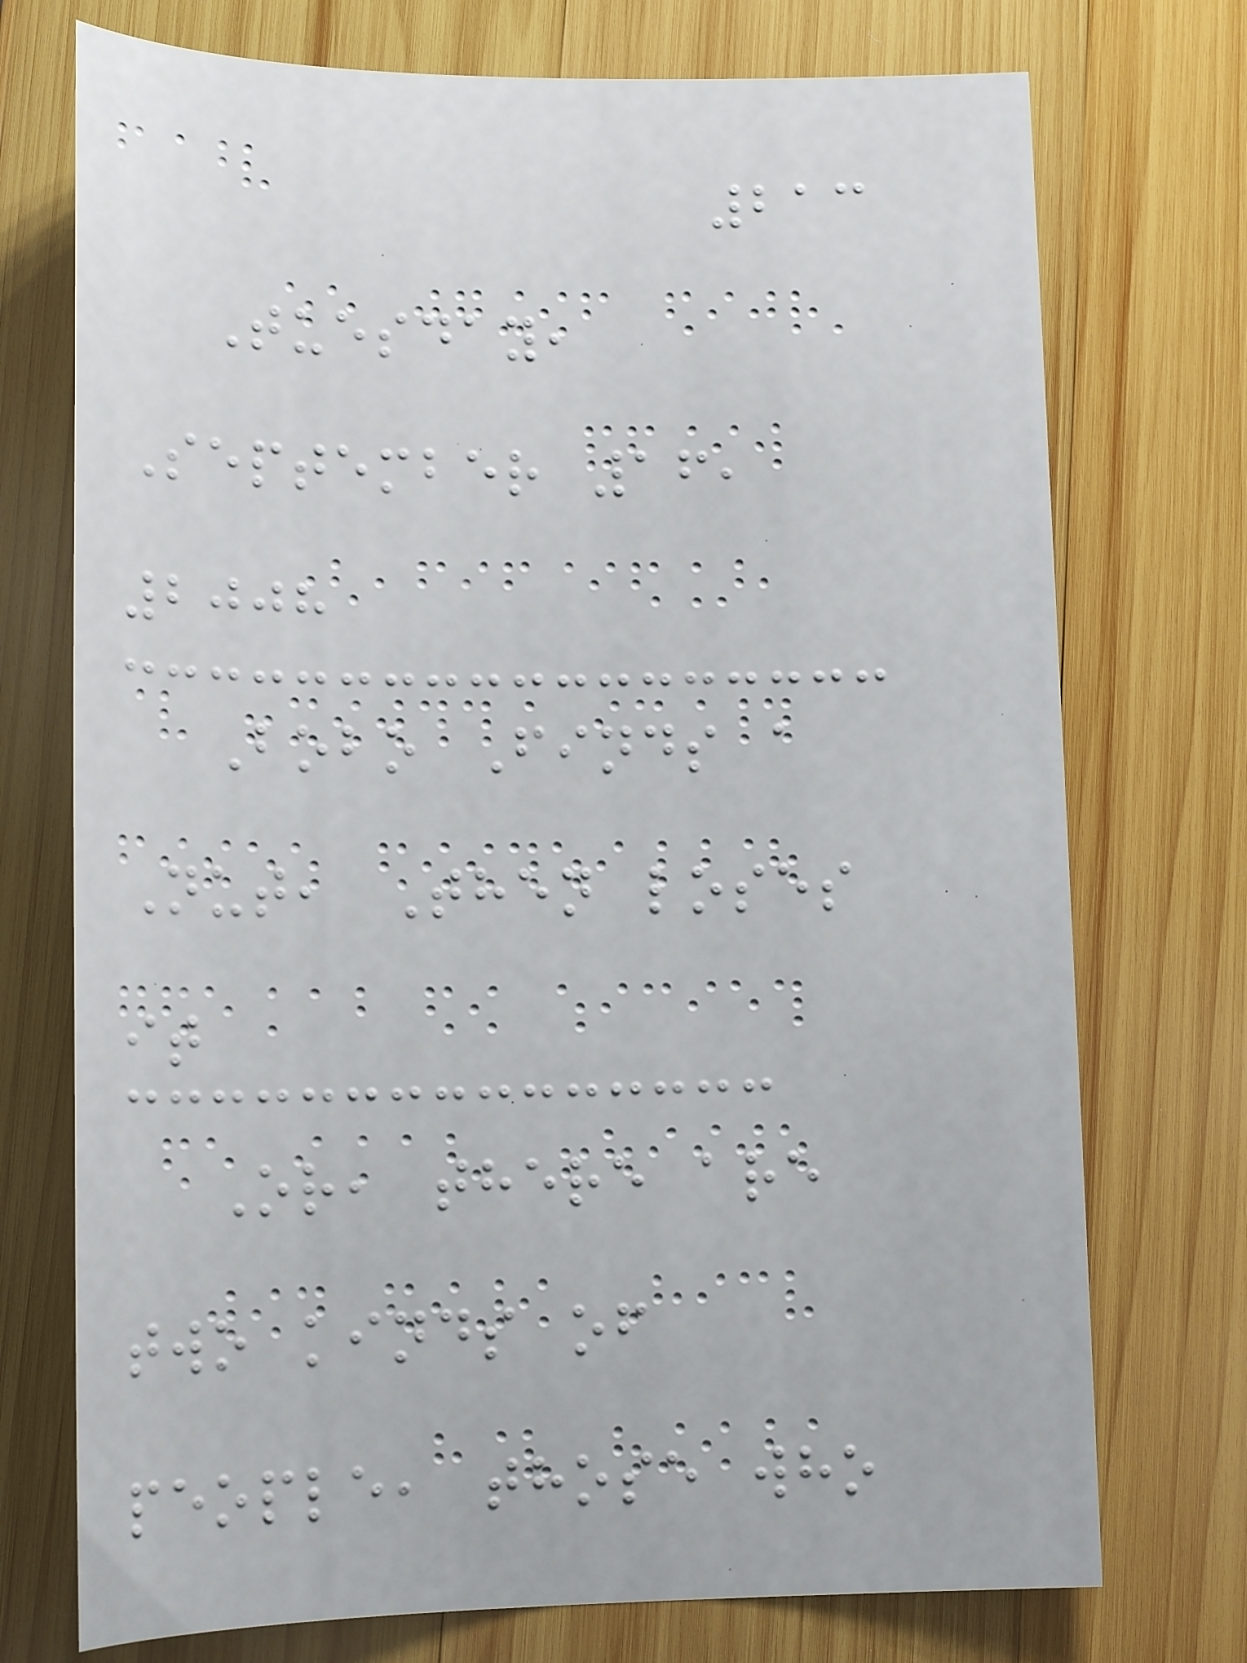213
Tuesday,
September 16,
2008
Bobo Finds a
Nut, Then loses
it
Or, there are
two kinds of
people, those who
